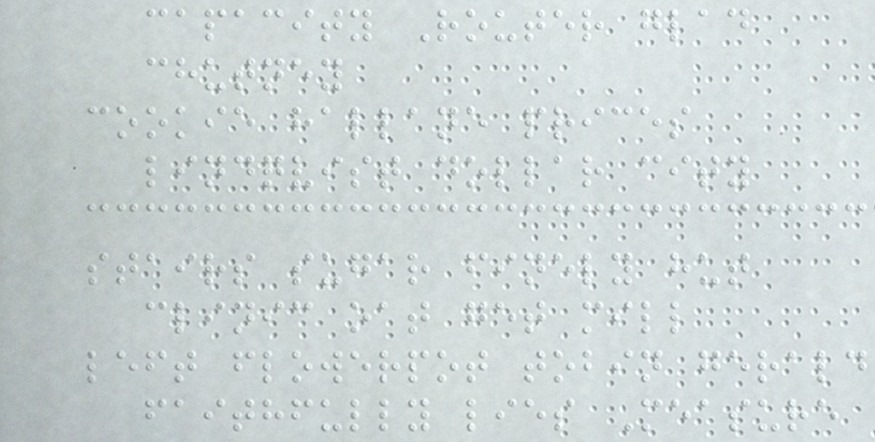capacity Router glad
chutney
cookie hallane prices
lindqvist dollar city
stairs sugar finely hut
clinic oat get mill
left flowerpot tobin gerald
faithfully lies Measure
